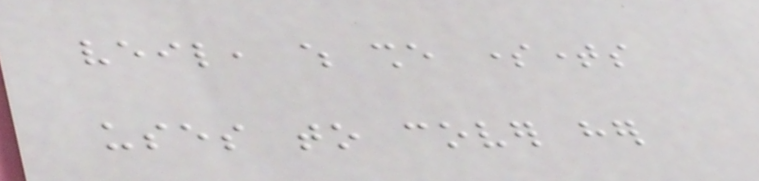veil, which she sometimes
uses to cover her
